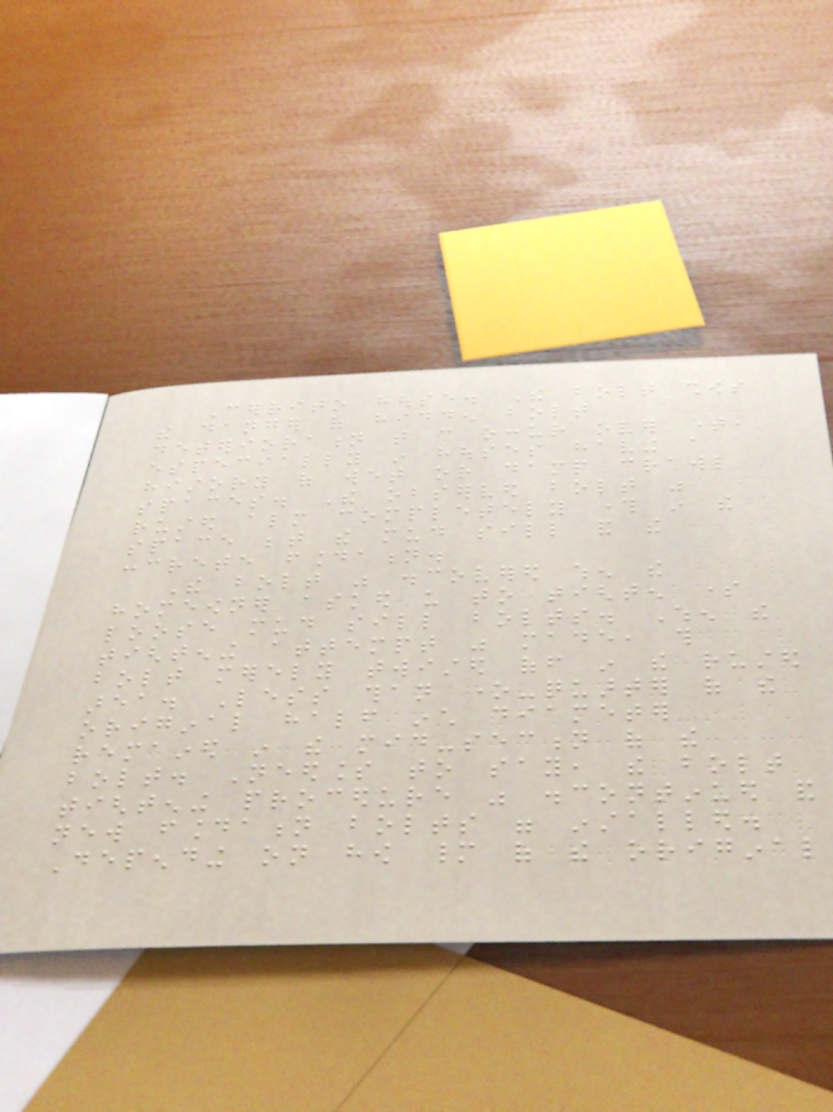Cerrito house. The bolt shows
the danger of hidden bolt
deterioration that can occur over time,
especially in houses having a
history of wet or damp crawl
spaces. The observed bolt was
rusted almost completely through in the
space between the mud sill and the
concrete foundation.
The bolt was discovered when the
homeowner asked us to tighten some
loose mud sill bolts. When the
tightening attempt was made, this
bolt merely twisted off in the rusted
area. Less than one-quarter of the
original half inch diameter
remained in the mid-section of the
bolt. Needless to say, the bolt
tightening procedure was discontinued and
new foundation bolts were installed.
Depending on how many of the original
